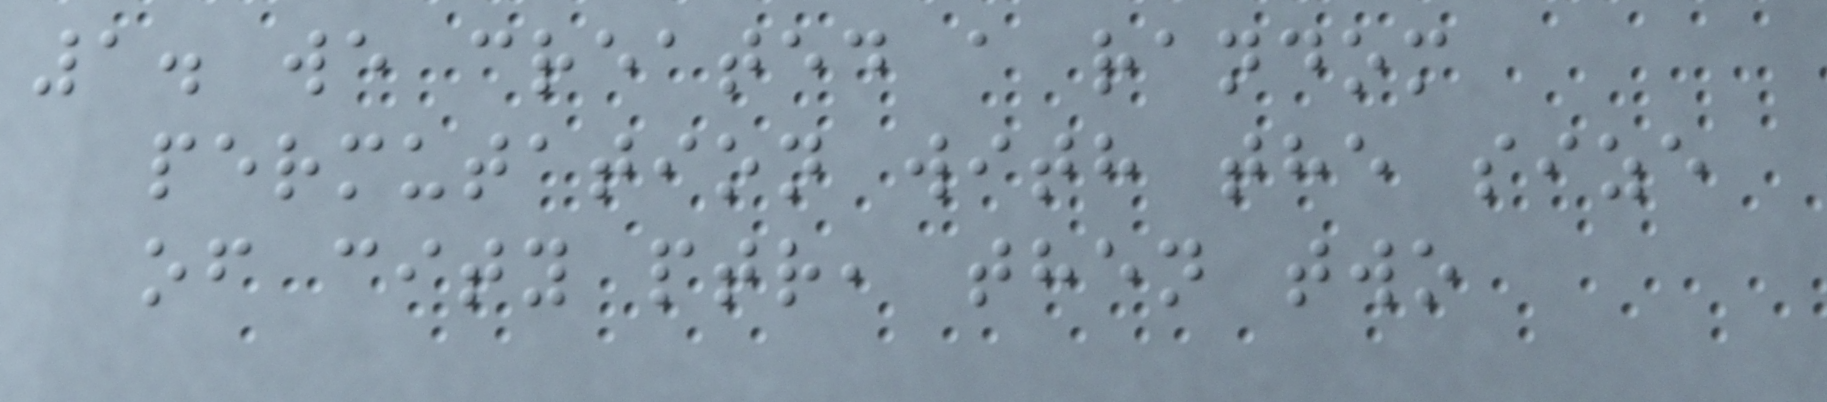1. we created a random
permutation with the size
of city ptr, then two
